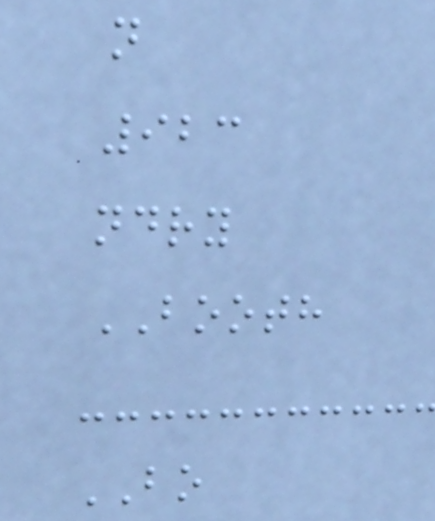n
923
ndry
BOOTH
BO
